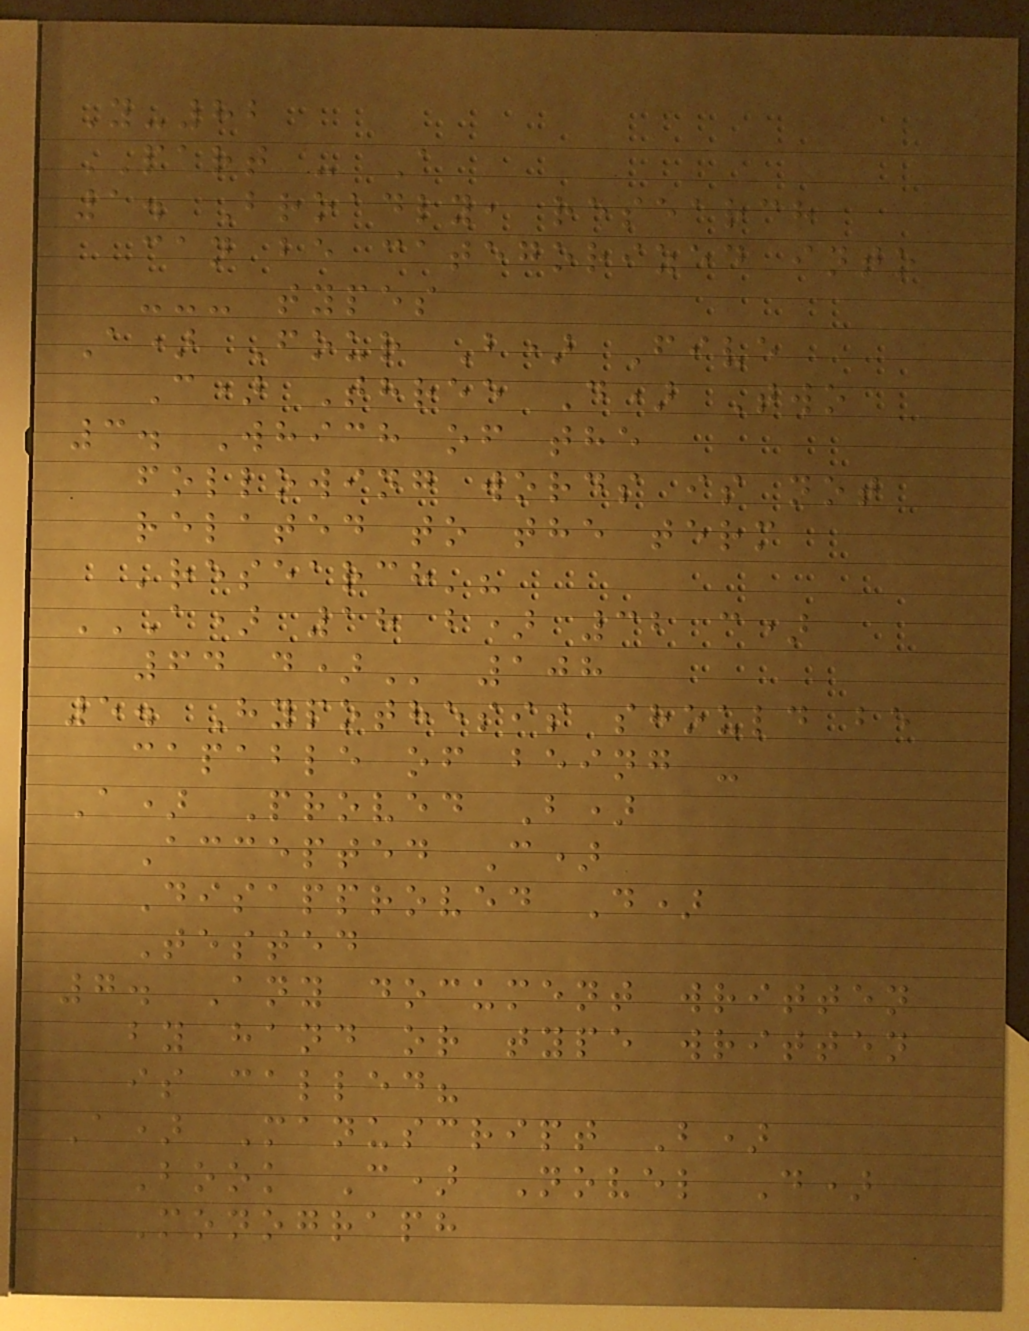Y-82
PART - A
1. Broadly, research
can be categorized into
--- types
A) Four B) Five
C) Three D) Two
3. Which of the
following words is not
related to the term
'research'?
A) 18 B) 32 C)
64 D) 108
5. Hypothesis should be
capable of being -
A) Proved B)
Accepted C)
Disapproved D)
Tested
7. Any document written
by hand or type written
is called?
A) Manuscript B)
Book C) Novel D)
Monograph
